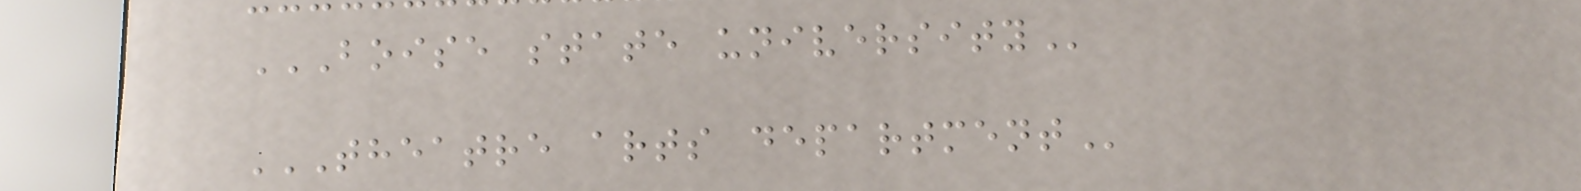BOISE STATE UNIVERSITY
THEATRE ARTS DEPARTMENT
